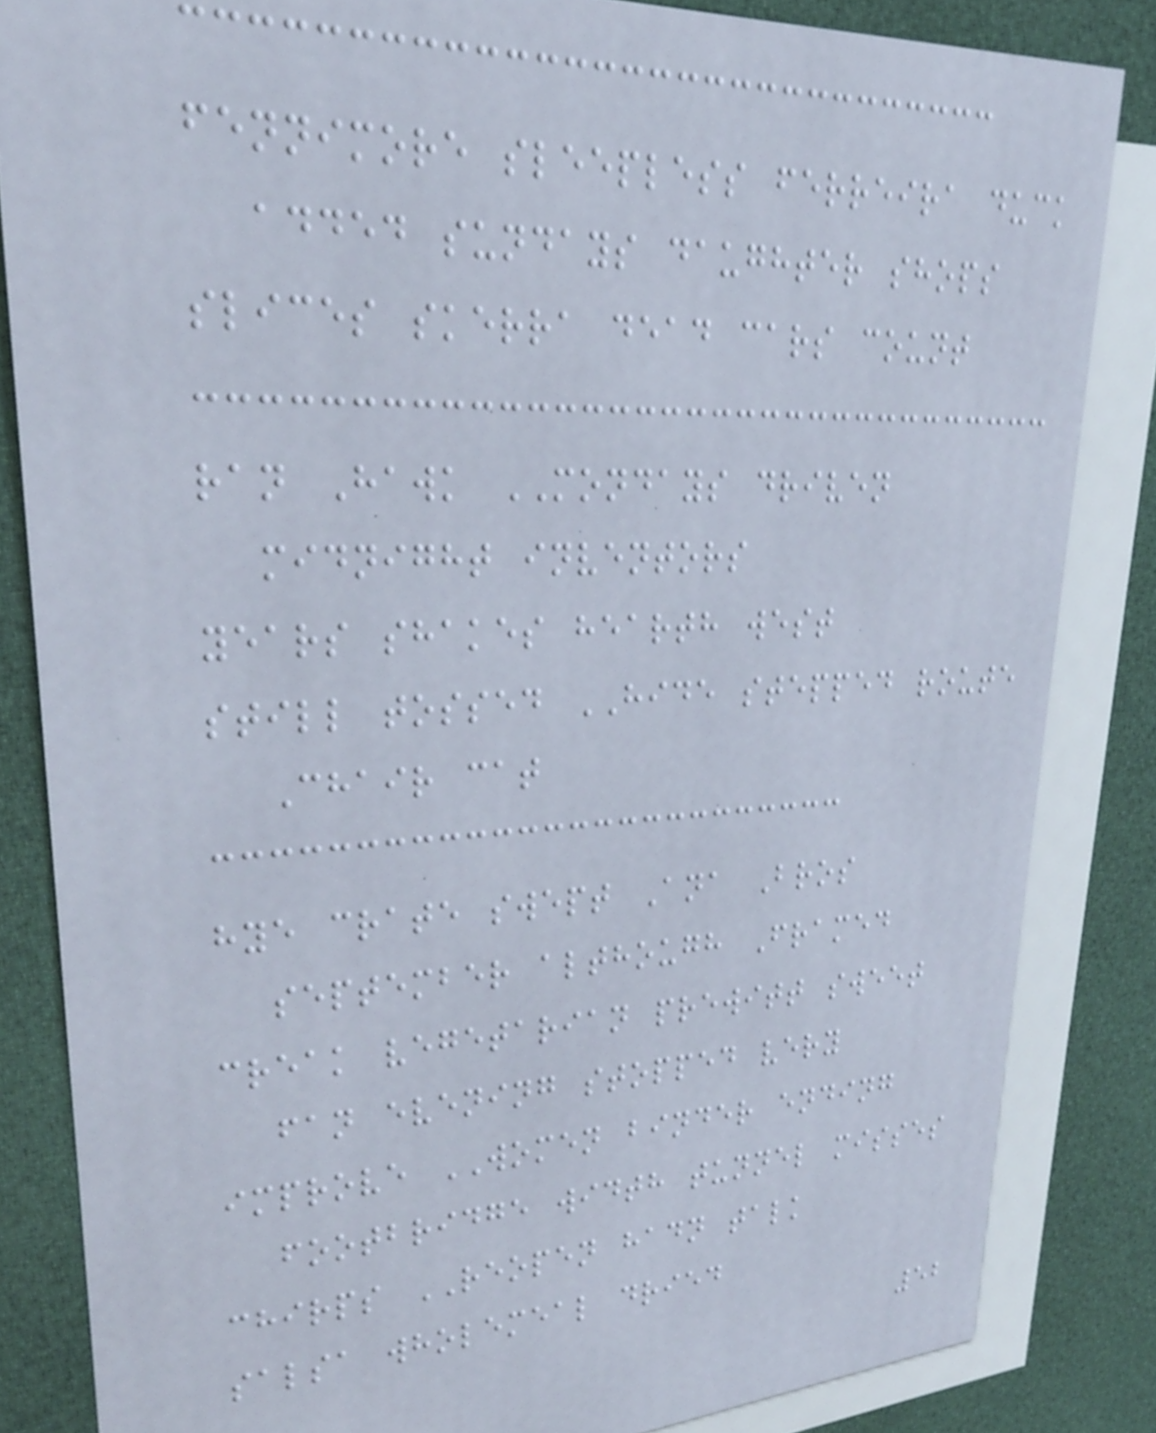fennimore sleepless ferreira duck
added sundays daughter shops
slices skerra dead cars count
ran Hawk MONDAYS driven
midnight inventors
years shakes hearth west
still tossed HIDE stepped route
Chair cat
hye crate swept Ana Bros
september although Framed
creak vegetarian prewitt sweet
fan evening stopped very
improve WOMEN binder ending
footbridge width tunnel misses
chirps REOPEN hadn talk
salsa wholemeal dried
52
